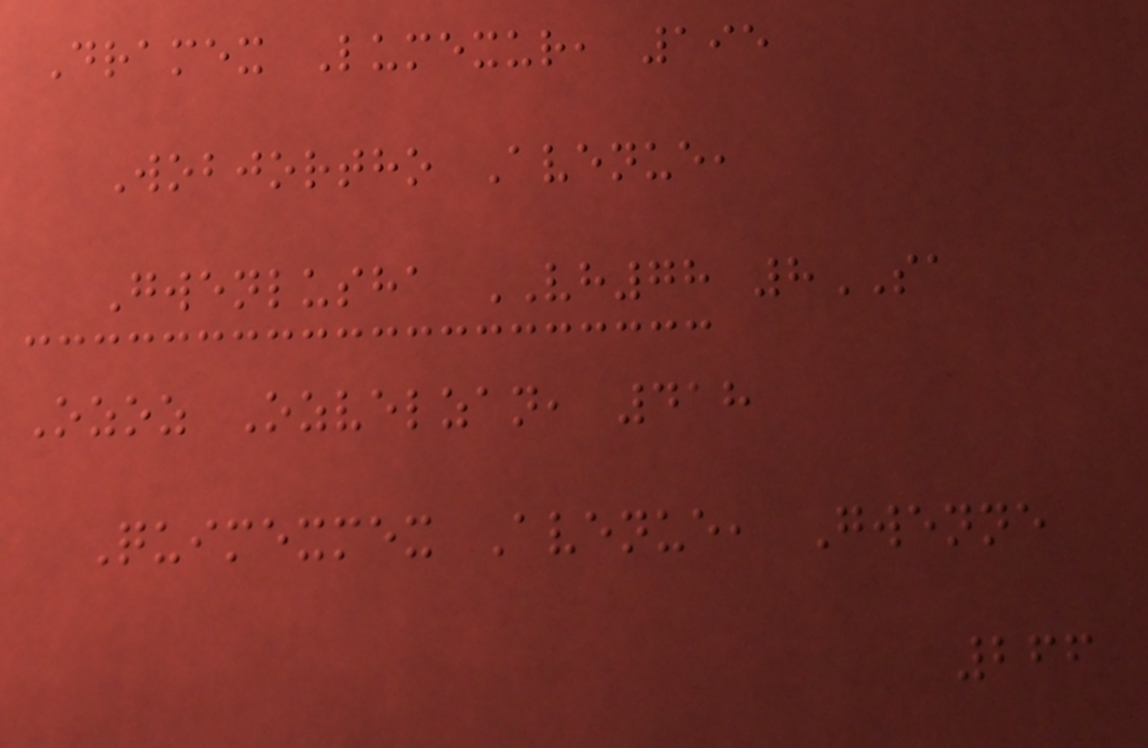Dramex Lumexur, 195
Wobjortho Avenue,
Gwenlusha VH78 8SA
Ozoz Ozvelzan, 418
Quimexmex Avenue, Gwenne
266
